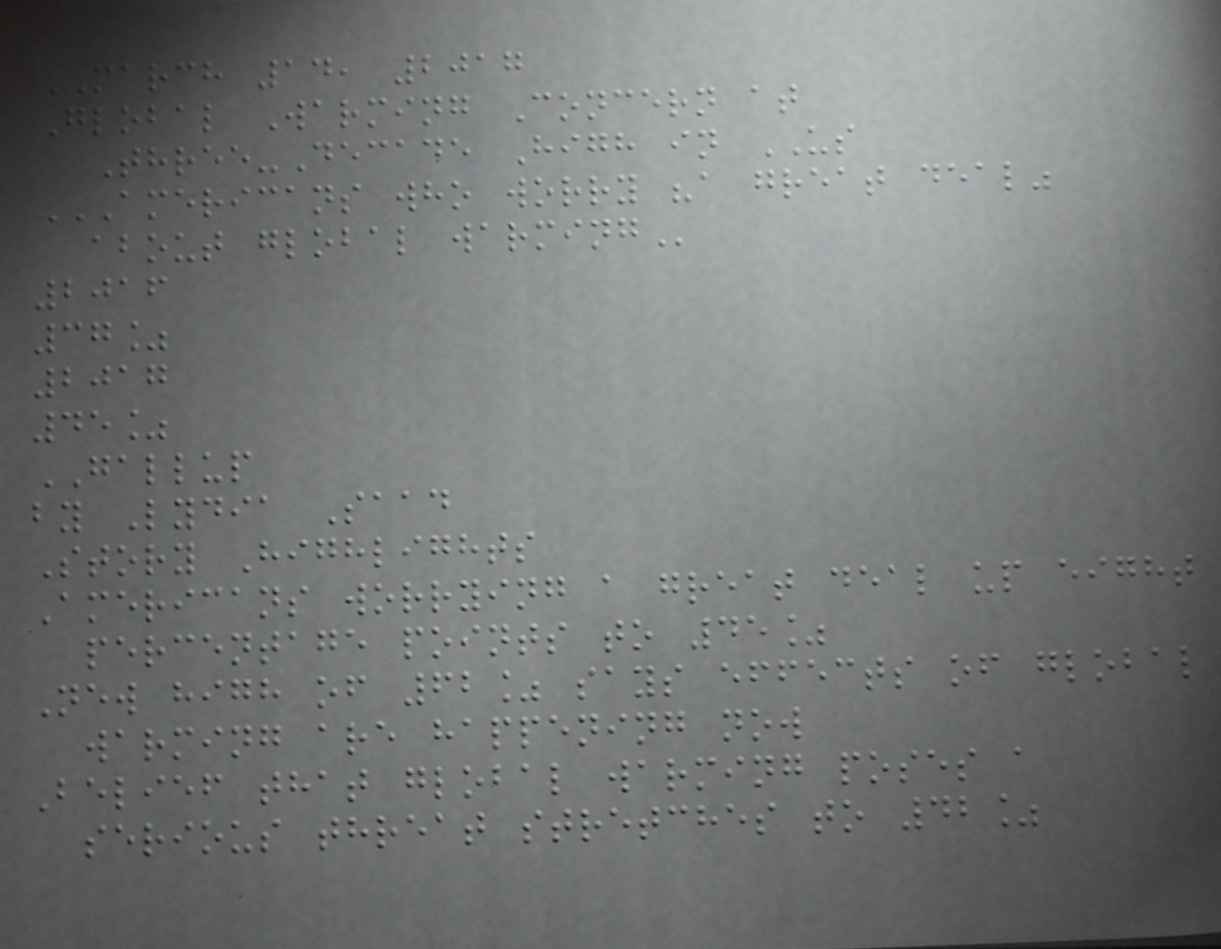MARCH 14, 2017
Global Warming Concern at
Three-Decade High in US
AMERICANS WHO WORRY "A GREAT DEAL"
ABOUT GLOBAL WARMING
2016
37%
2017
45%
GALLUP
by Lydia Saad
Story Highlights
Americans worrying a great deal up eight
percentage points to 45%
New high of 62% says effects of global
warming are happening now
Belief that global warming poses a
serious threat stretches to 42%
